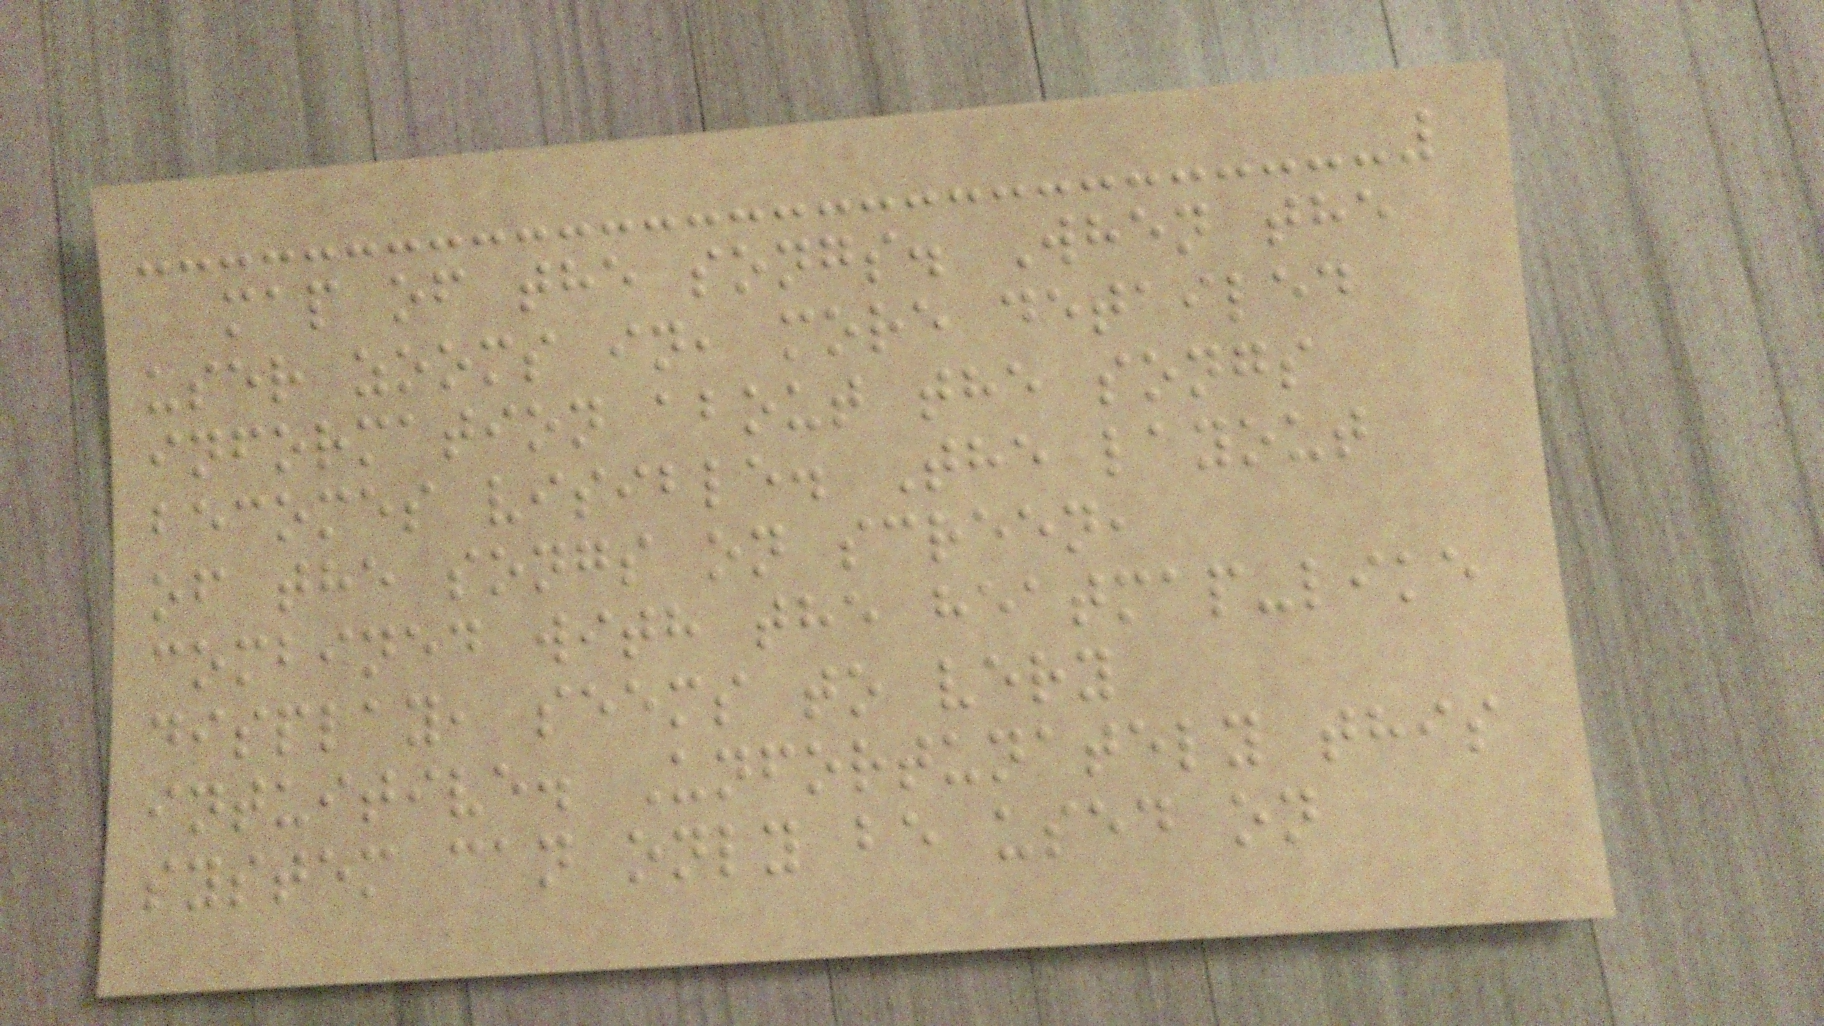map of the songs. When the
user zooms in, more detailed
information about the songs
becomes visible. The layout
of the songs on screen,
combined with the heatmap-like
display, seems to very
intuitive. Unfortunately this
system can only be used on
